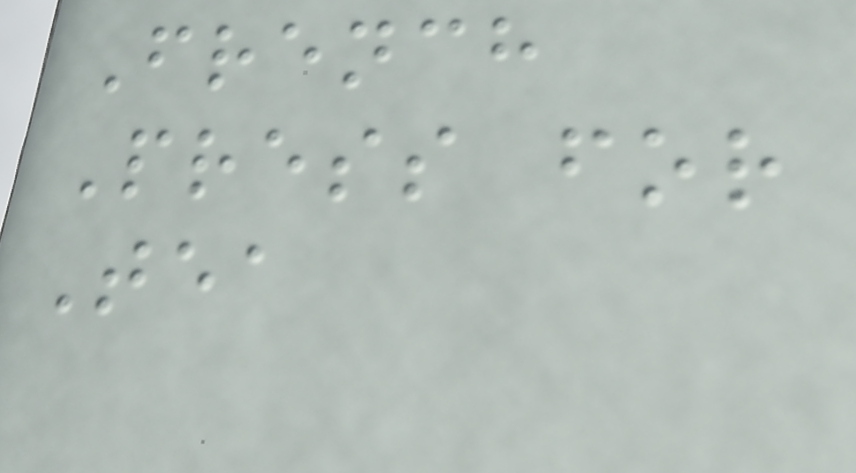French
Press for
Tea
